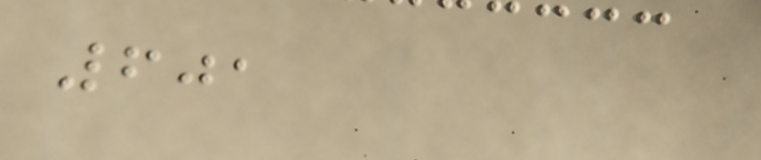601
